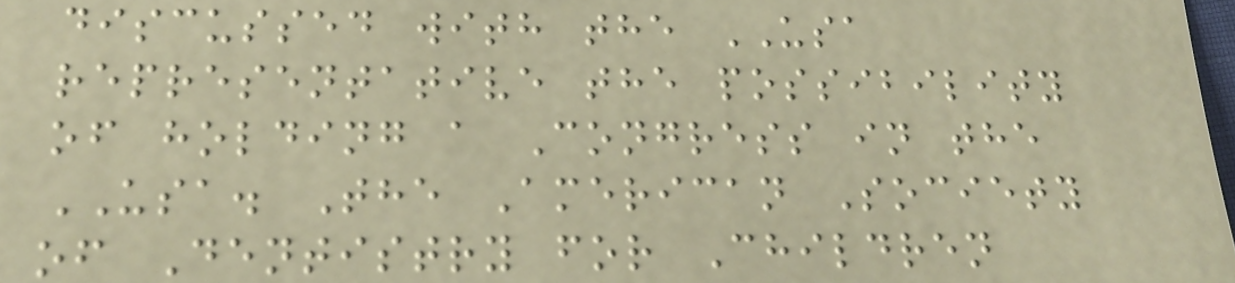discussed with the USA
representative the possibility
of holding a Congress in the
USA. The American Society
of Dentistry for Children
